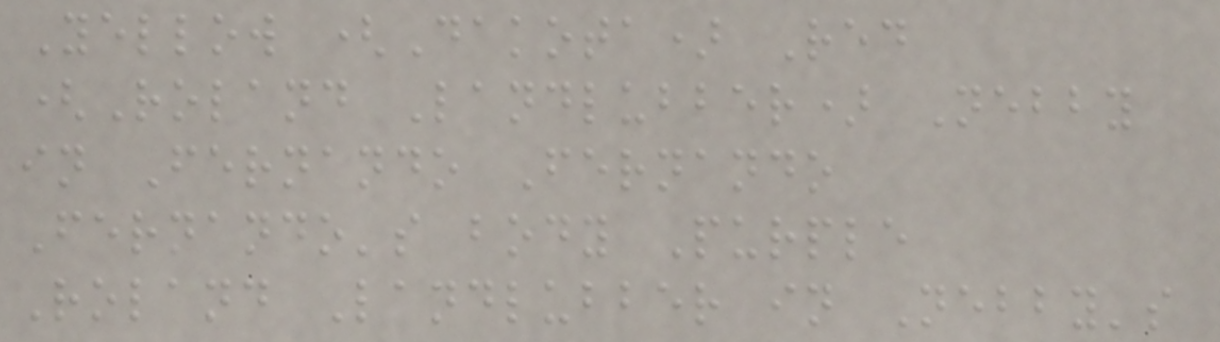Yellow (Dakota) Red
(Roland Landlubber) Nebby
in Fernando Fernando
Fernando's body Purple
Roland Landlubber in Nebby's
